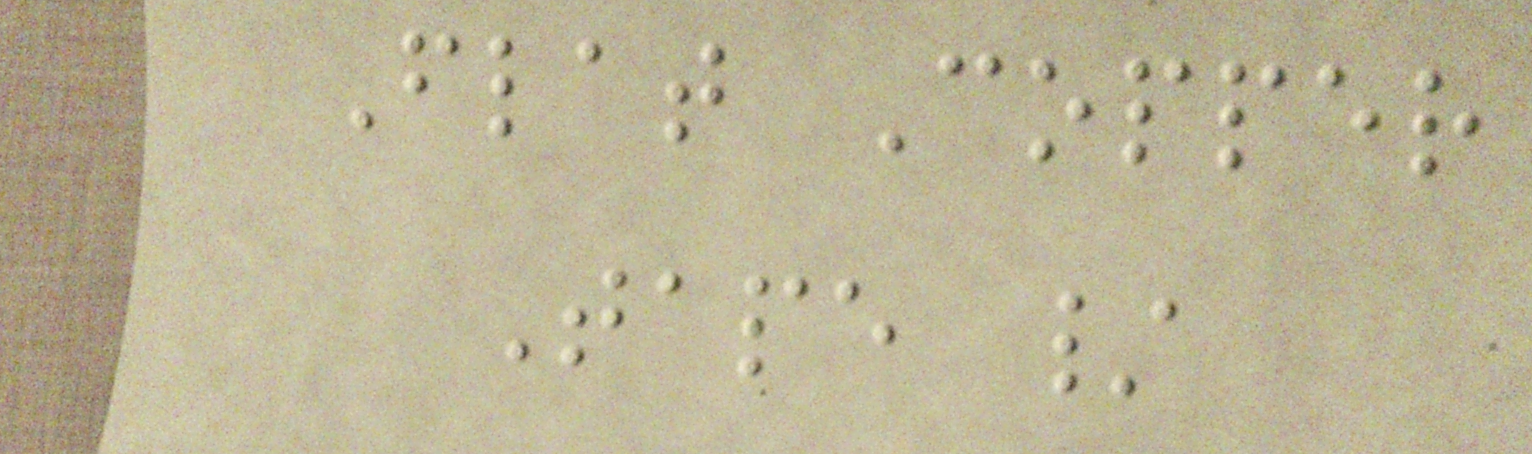Flat Copper
Tape /
